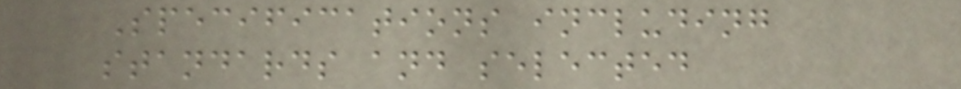Specifications including
standards and selected
